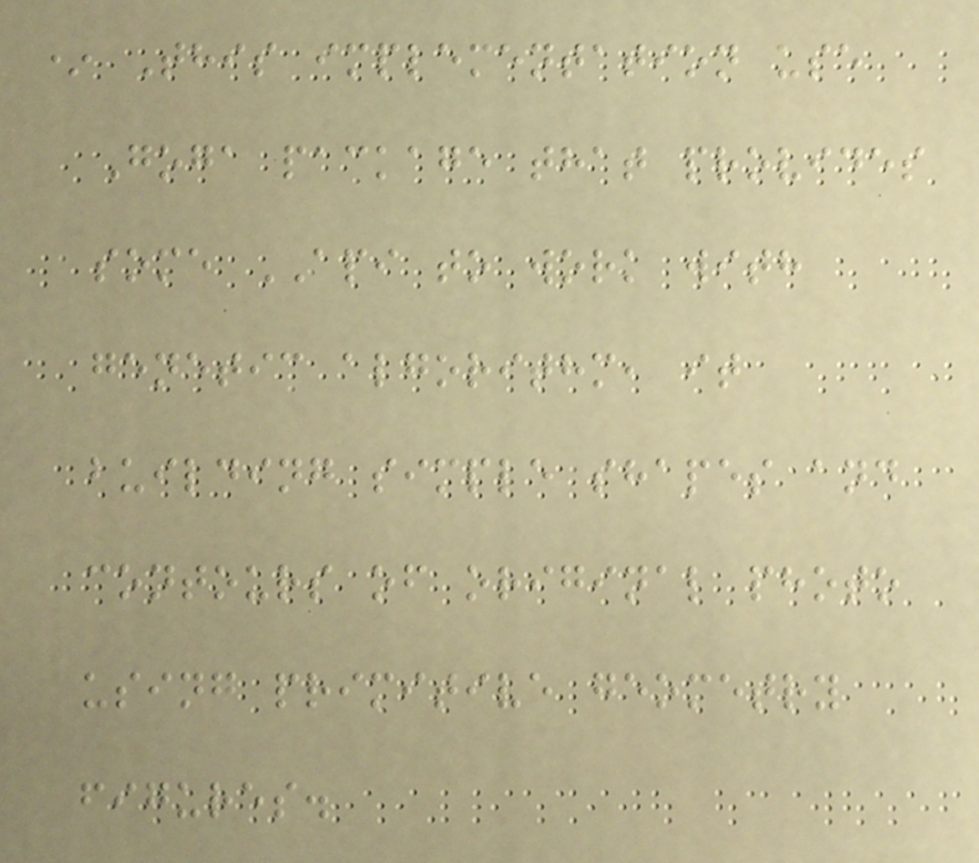* This implementation use
Goga package that provides
some API to work with
genetic algorithm, it
building simple shapes and
contours of original photo
using primitive geometry
figures.
